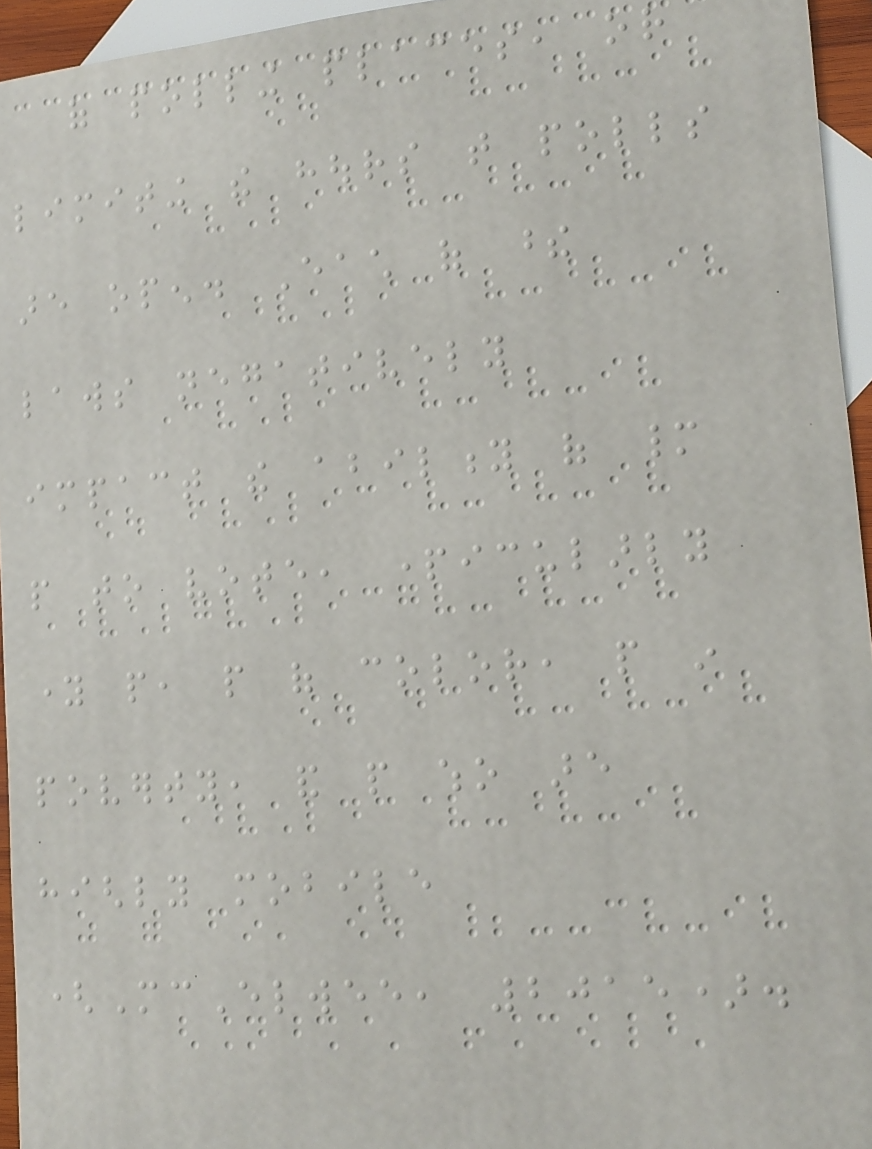of polling places, or
limiting the hours that polls
are open. Each of these
laws negatively
impact the ability of many
people to vote, particularly
young people, people of color, people in
poverty, and people who are
highly mobile
(McElwee, 2015).
